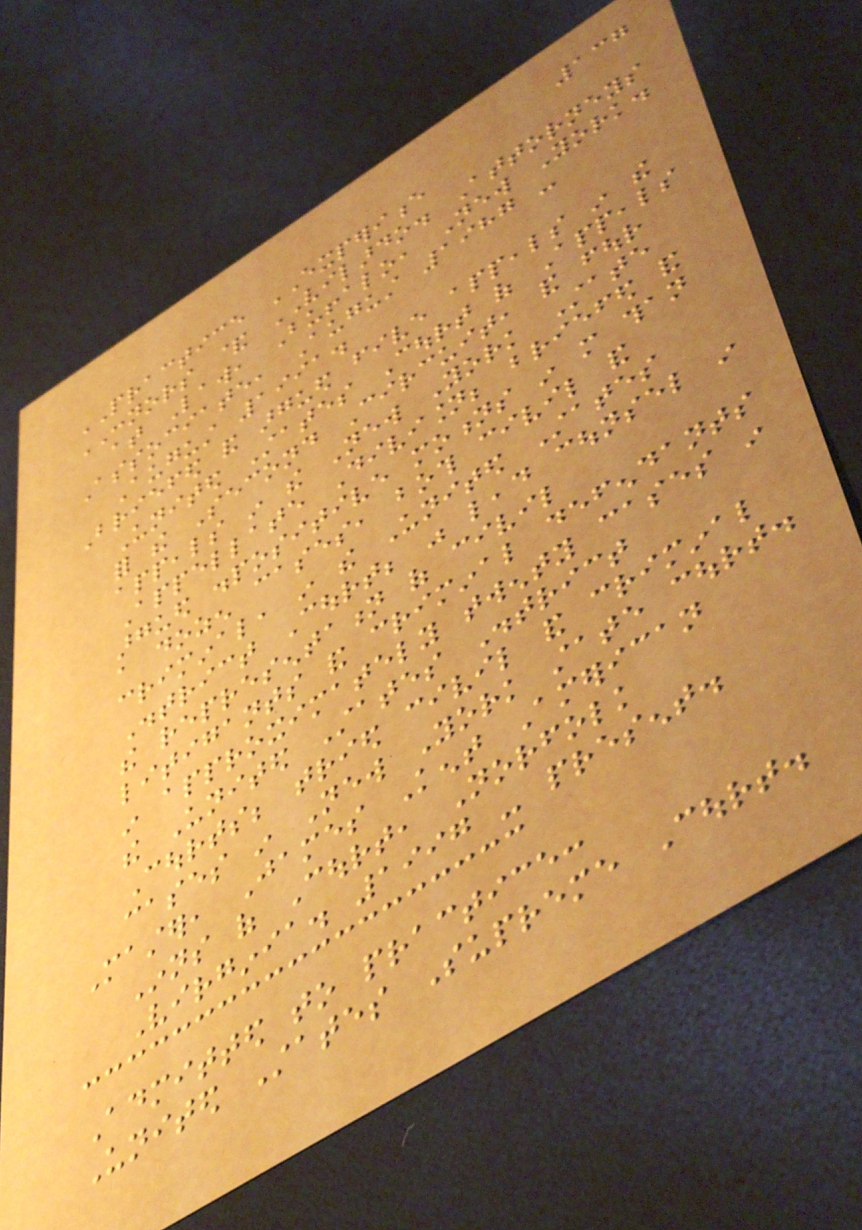137
PRACTICE EXPERIENCE
CONNORS & VILARDO. Attorneys
at Law, Buffalo, New York.
Associate, August 1987 -
August 1991.
Briefed and argued five appeals in the
United States Court of Appeals
for the Second Circuit, and four
appeals in the New York State
Appellate Division; briefed and
argued dispositive motions in more than
a dozen cases, both civil and
criminal, in the United States
District Court; was lead counsel in
the representation of civil
litigants and criminal defendants
in approximately twenty cases in
the United States District
Courts; tried civil and criminal
cases in New York state court.
Master, James Kent American
Inns of Court, Norfolk
Virginia. 1997 - present.
Admitted to practice:
United States Supreme Court.
